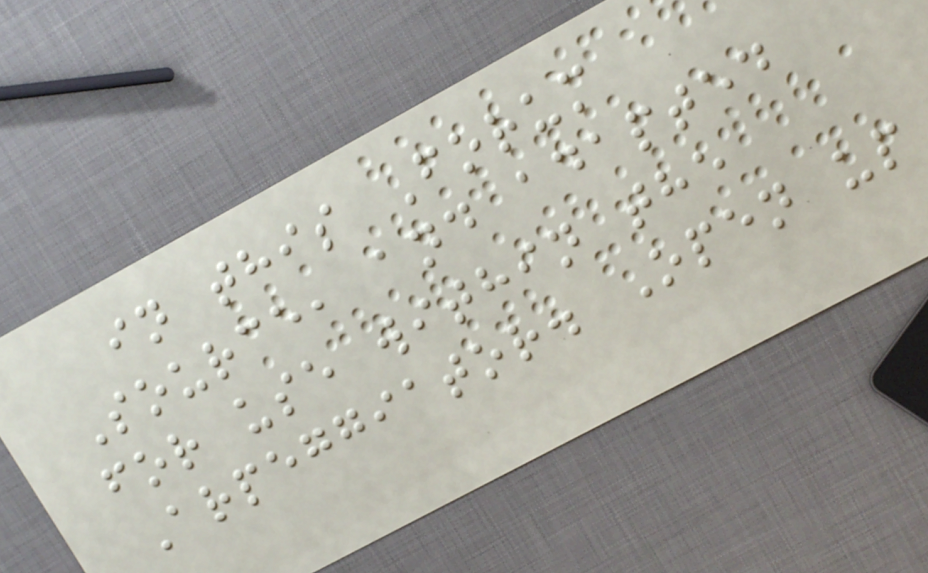in this Forum
Source, and adapted
for use within the
Arpeggiator. Open up
